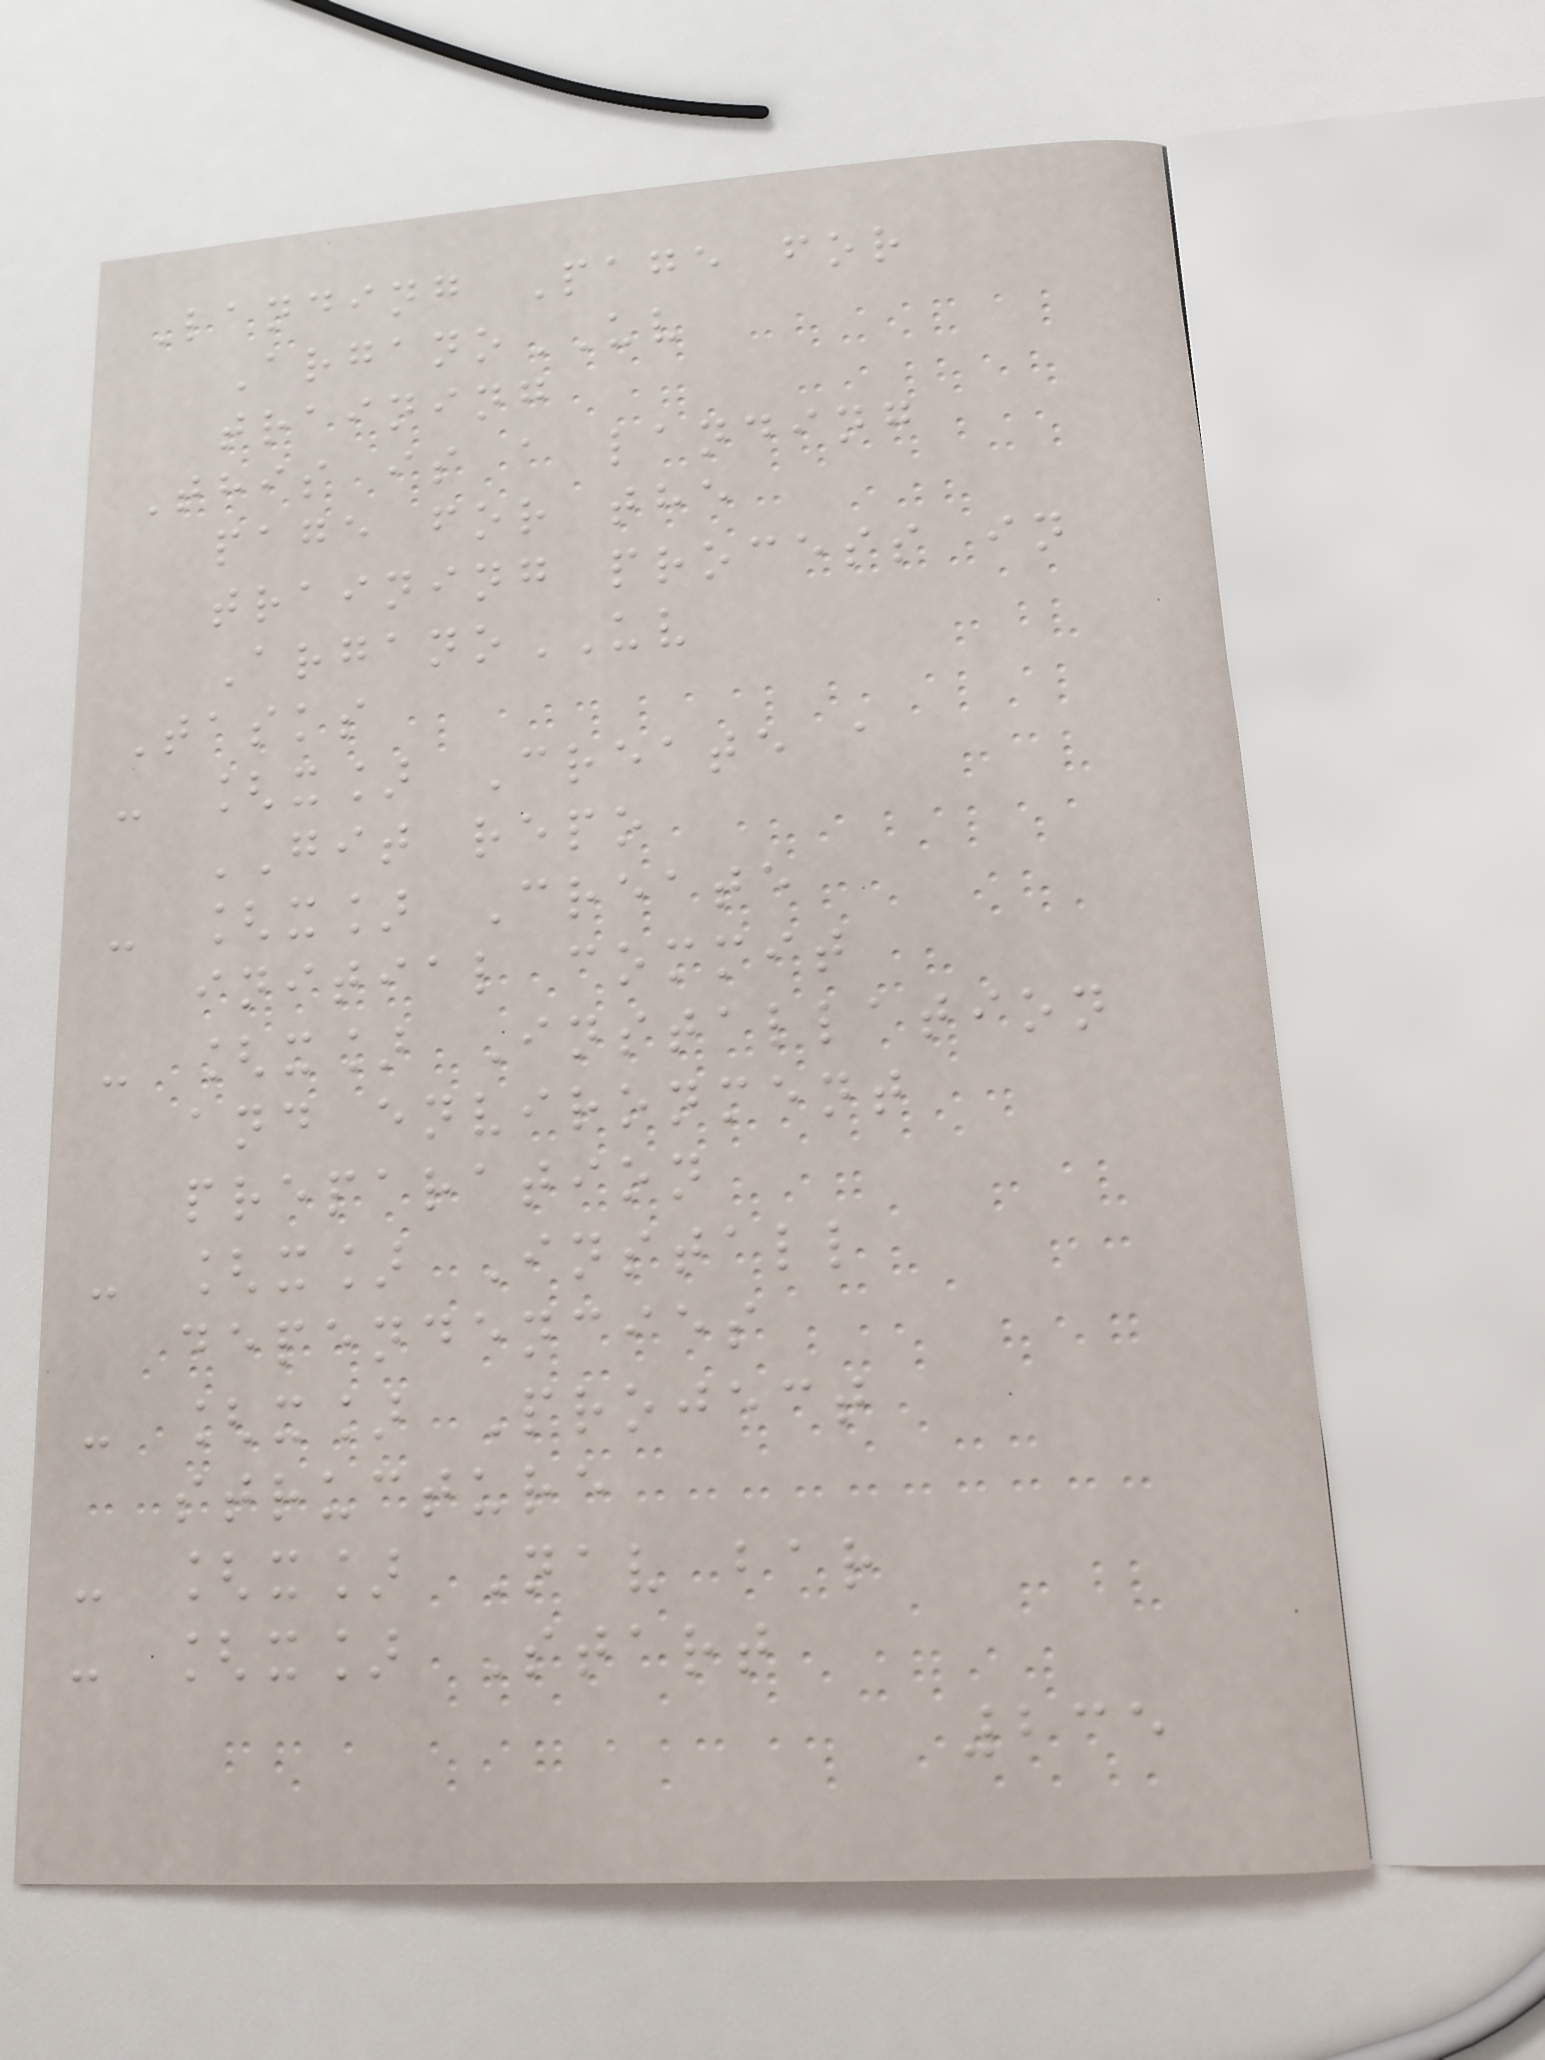Landing Page for
ArganoUV
training
This is a landing
page for the
training process in
ArganoUV
Tasks
- [x] Create a
GIT repo
- [x] Create
initial commit
- [x] Installation
and environment
preparation
- [x] Install
dependencies
- [x] Project
structure
- [x] Nav bar
- [x] Start
235
